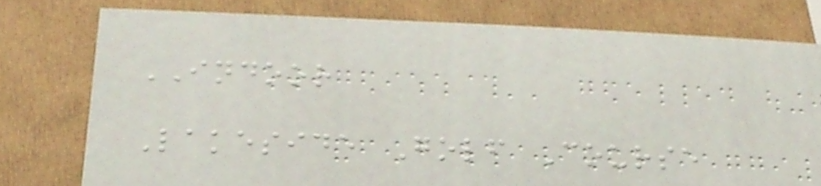INDOOR
Lakeside Golf Course
